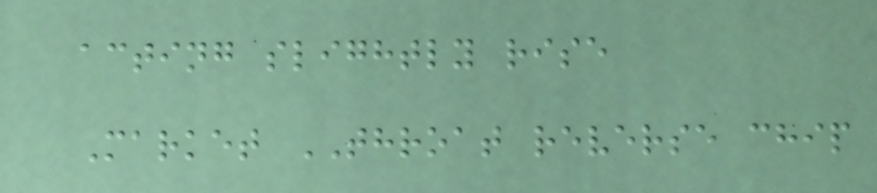acting slightly rise
Market THROAT reverse chip
